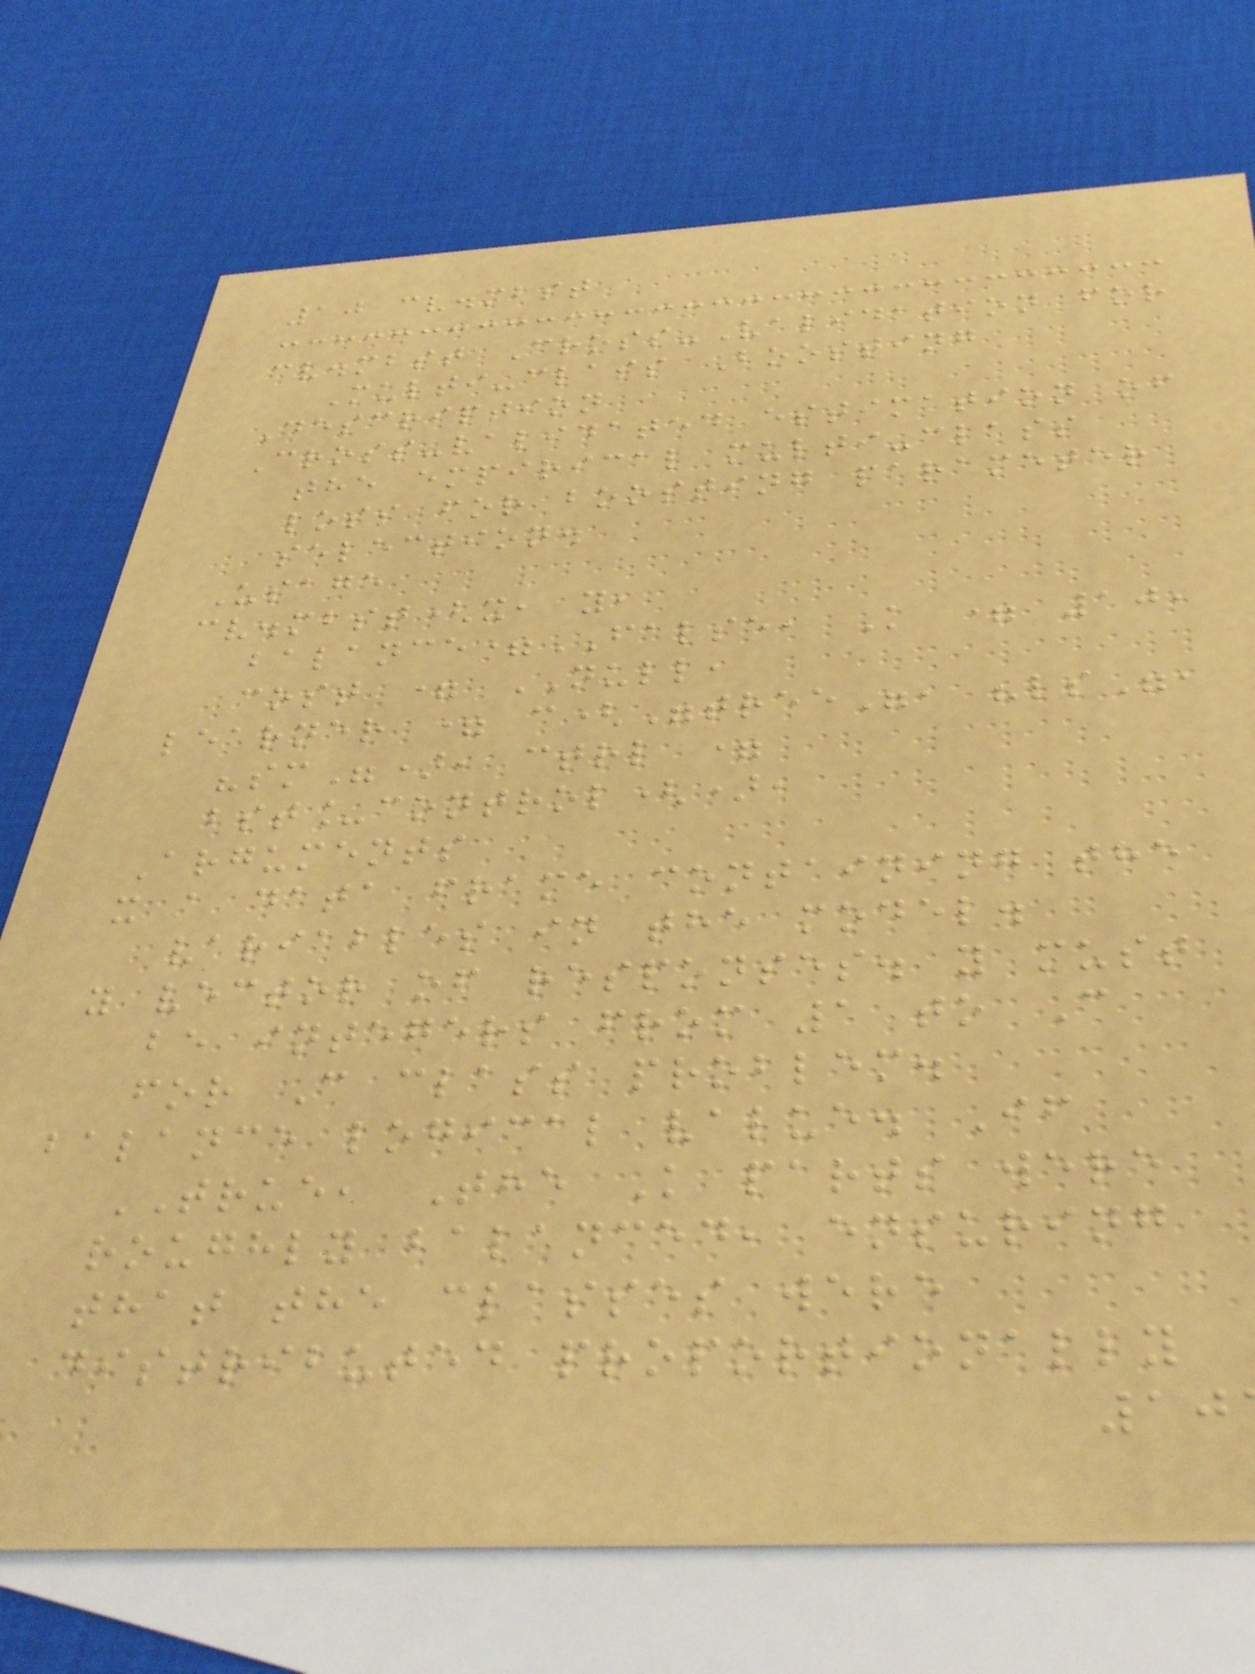10 cv.mbst
cv.mbst Cross-Validation for
Multi-class Boosting
Description
Cross-validated estimation of
the empirical multi-class
loss for boosting parameter
selection.
Usage
cv.mbst(x, y,
balance=FALSE, K = 10,
cost = NULL,
learner = c("tree", "ls",
"sm"), ctrl =
bst_control(),
Arguments
x a data frame containing the
variables in the model.
y vector of responses. y must
be integers from 1 to C
for C class problem.
balance logical value. If
TRUE, The K parts were
roughly balanced, ensuring
that the classes were
distributed proportionally
